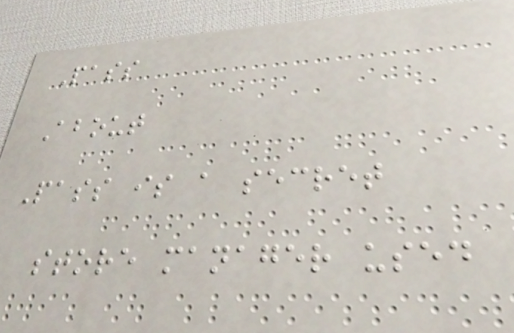Pass
About
Pass is a secret
store manager used
